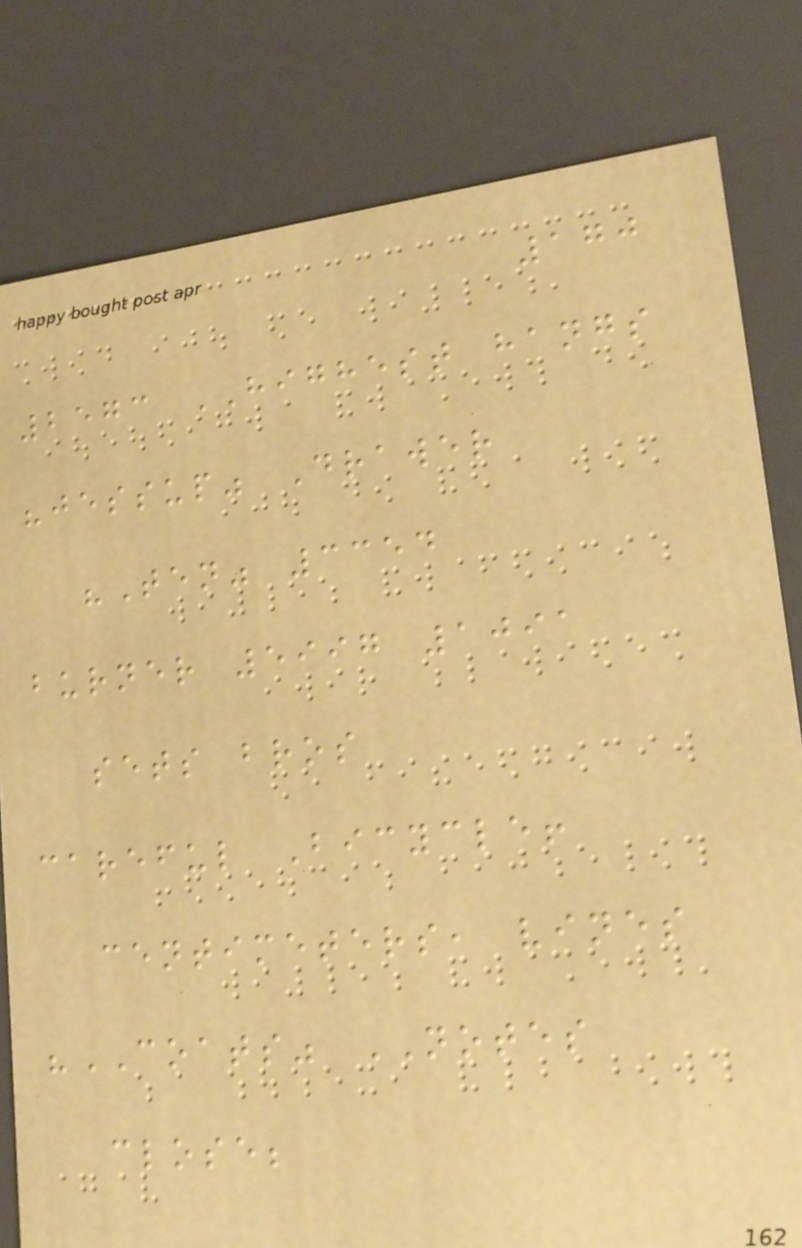170
2573 HIGHEST hangs
"jessup" Drawer
"Ten" 3354
burner 5997 1091
sets bros
careful Bicycle!
centimeters, vines
"COATS" NOTES
close;
